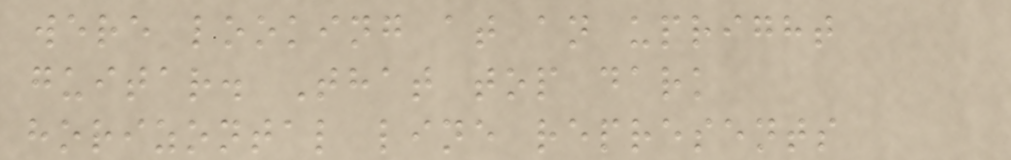were looking at an upright
guitar. That top dark
horizontal line represents
